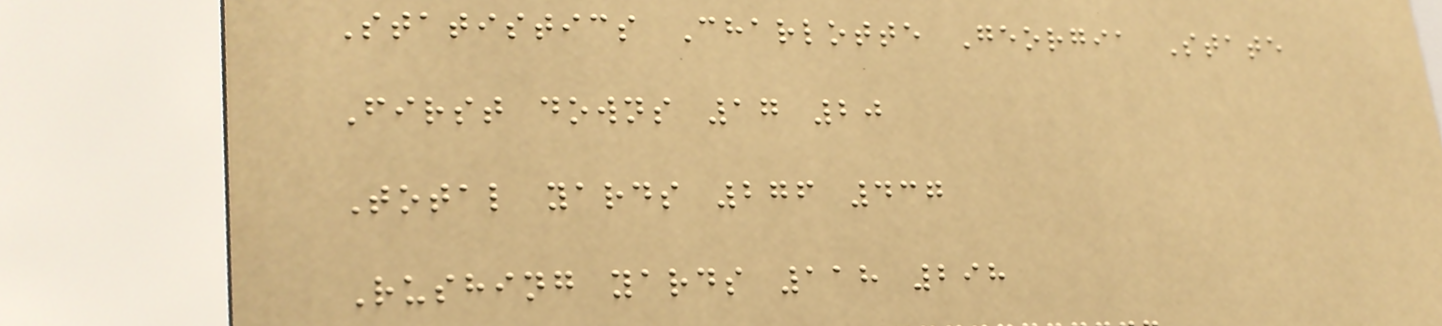Statistics Charlotte Georgia State
First downs 17 20
Total yards 276 437
Rushing yards 118 298
